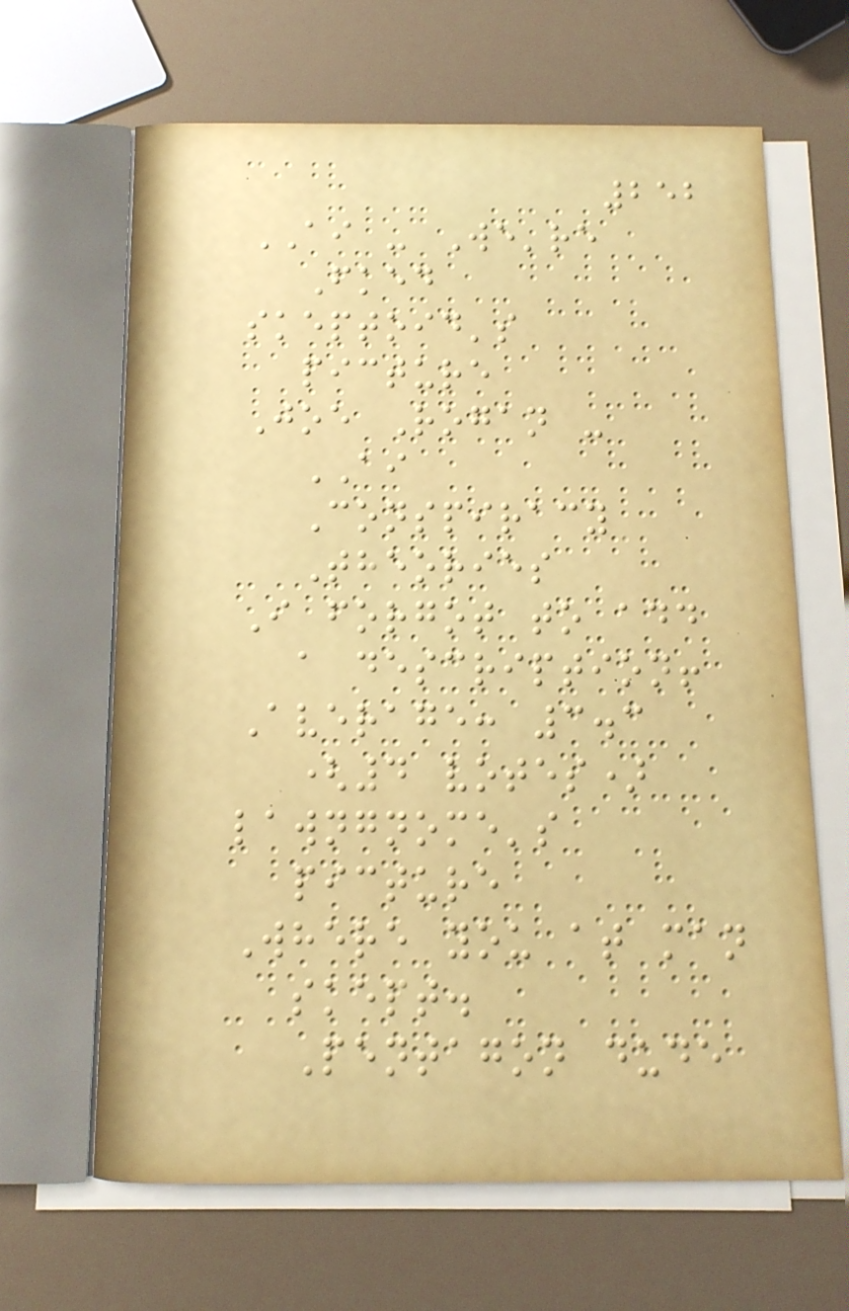252
AI - We're
Fked
skeptoid's
picture
Joe Rogan -
AI
Conspiracy
Theories
I forgot to add
a description!
Average: 3.3
(4 votes)
lawngnome's
picture
Where you at man
skept.
Pentagon dude
